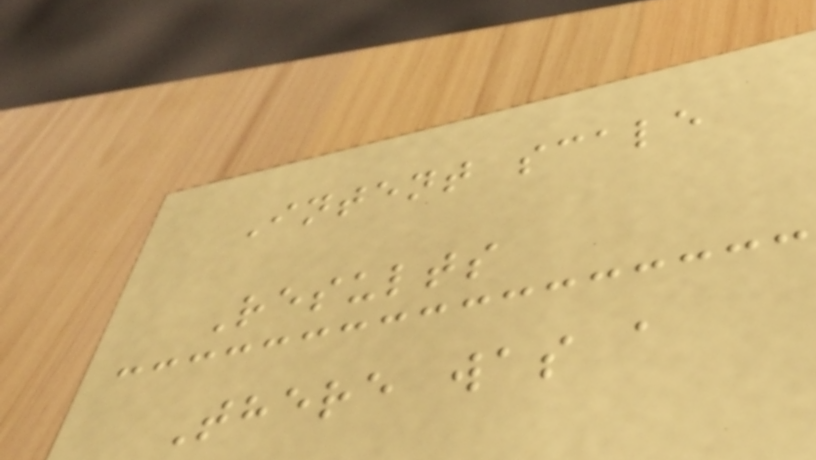Intent scale
Results
There was a
